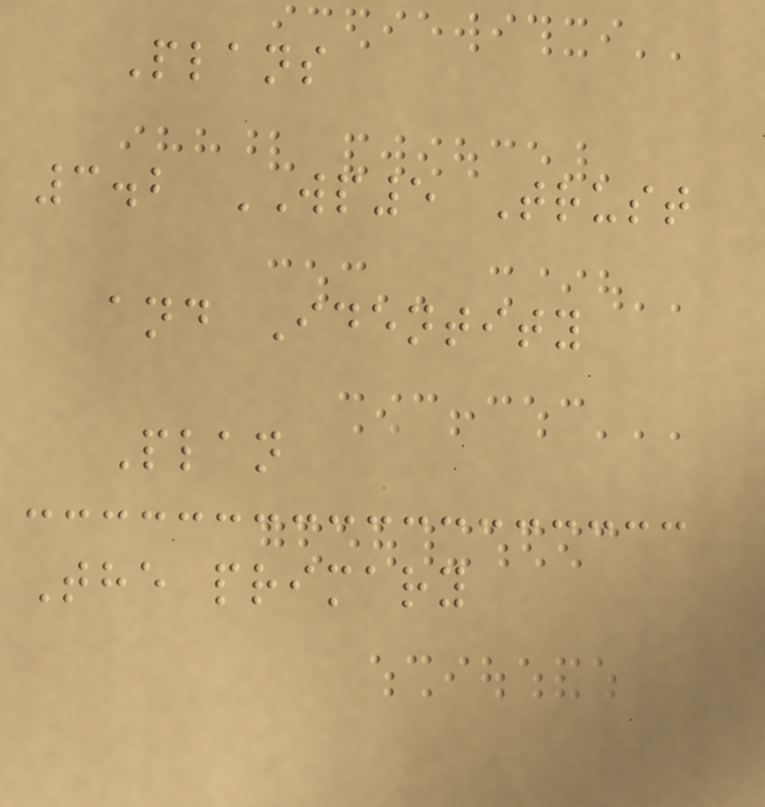Plans
3.2 WP5 Trust
and Identity
Plan
The primary
